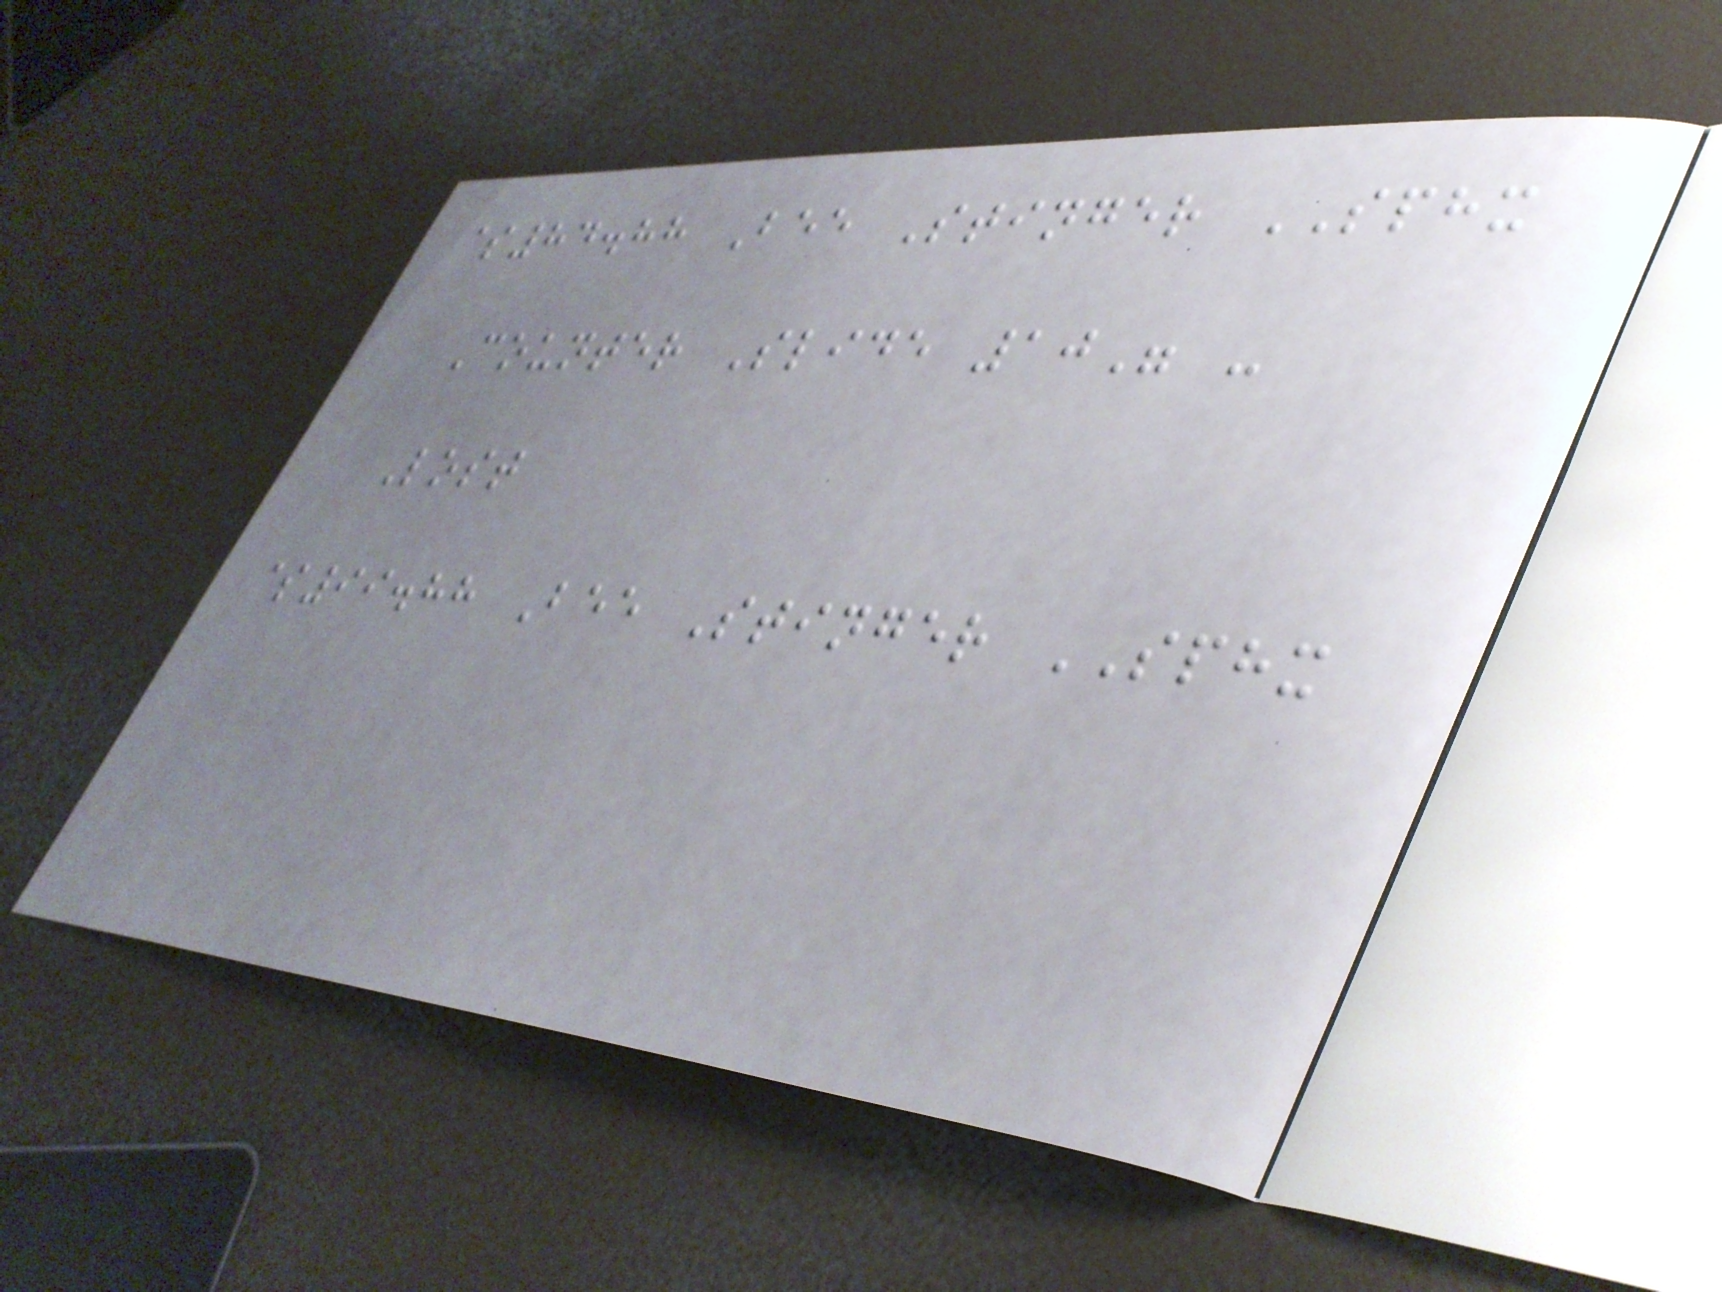$84.88 Bee Stinger SPHX
Counter Slide 10" -
Lost
$99.88 Bee Stinger SPHX
